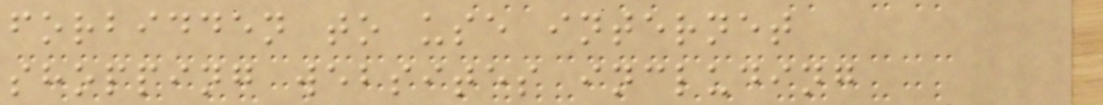forbidden to use internet
shopping websites including
